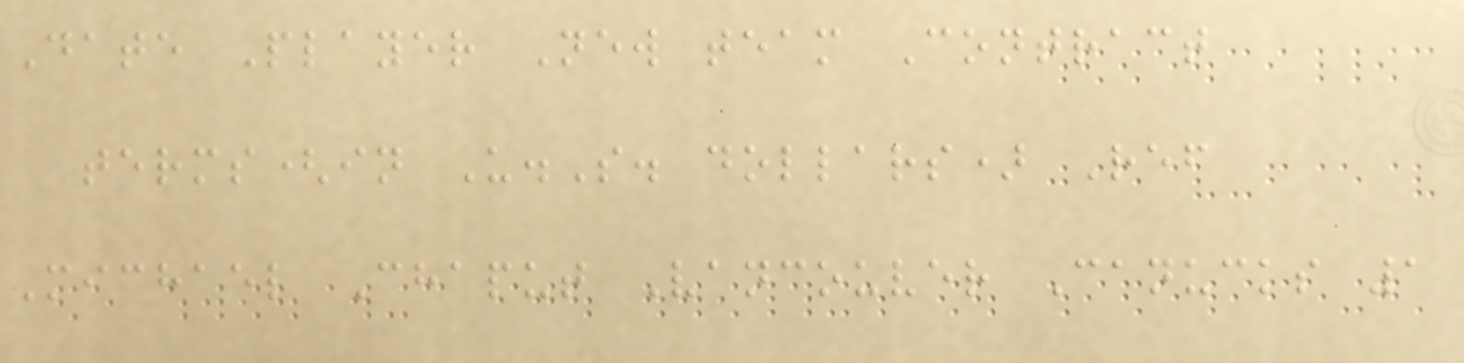Date Player New team Contract
terms(in U.S. dollars) Ref
Michael Chaput Vancouver Canucks 1
